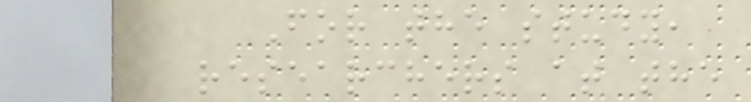For the study,
researchers at the
